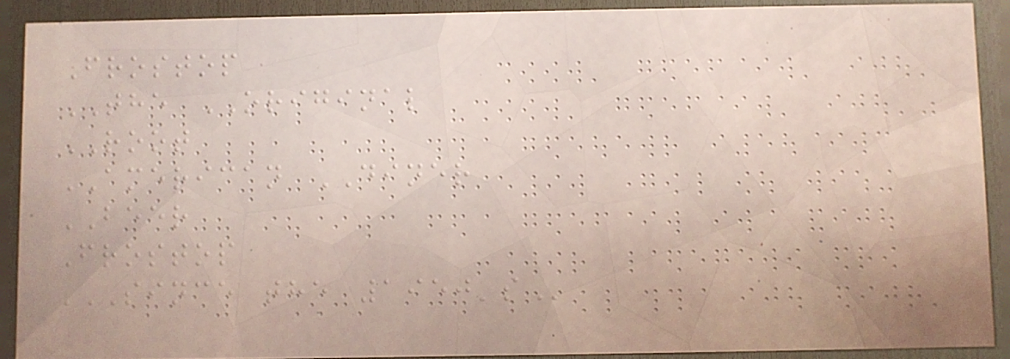Frostop
THE ORIGINAL
ROOT
AMERICAN DINER
BEER
Frostop
SINCE THE 1950'S
